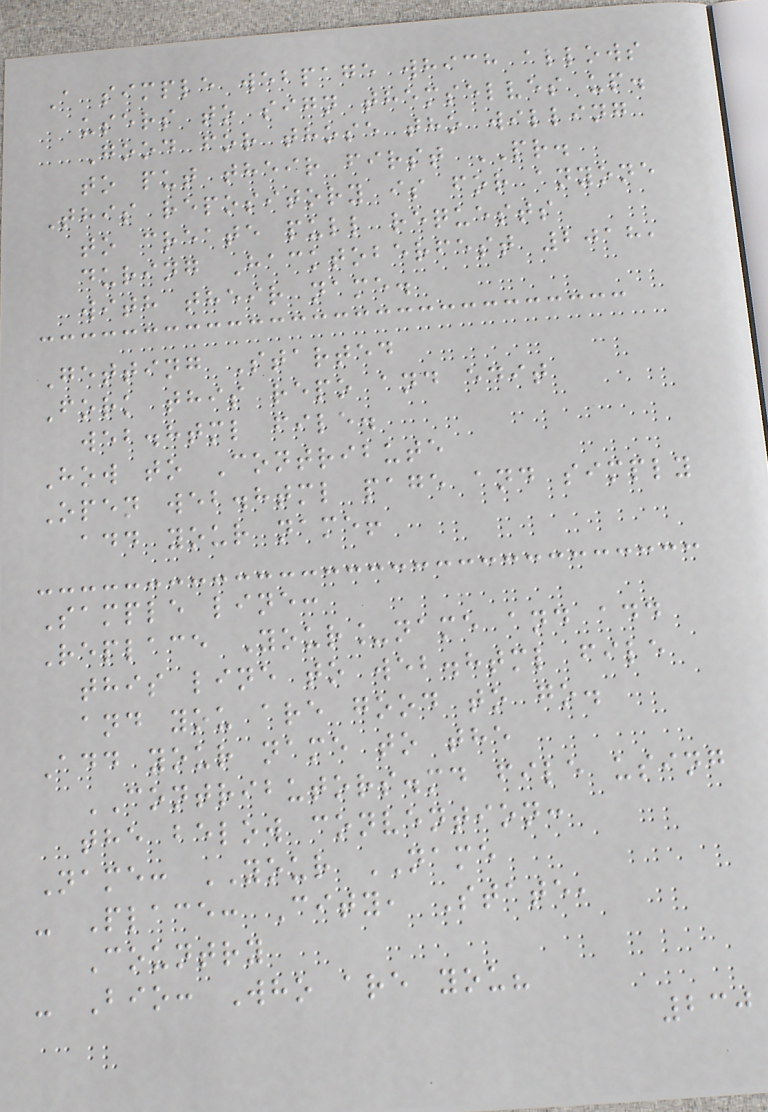A simple webpage which allows
users to sign themselves up.
Good for those tho willing
to put their first PR.
This repository is for anyone
to create pull requests
during Hacktoberfest 2018,
with their name.
Getting Started
Fork this repo and edit
web.html file.
How to Contribute
Open web.html page and simply
add your name!
Sample line:
Replace Your_name and add
this line to web.html file
and you are good to go.
Add your name to the
CONTRIBUTORS.md file using
the below convention:
Name: YOUR NAME
- Place: City, State,
Country
- Bio: Who are you?
230
